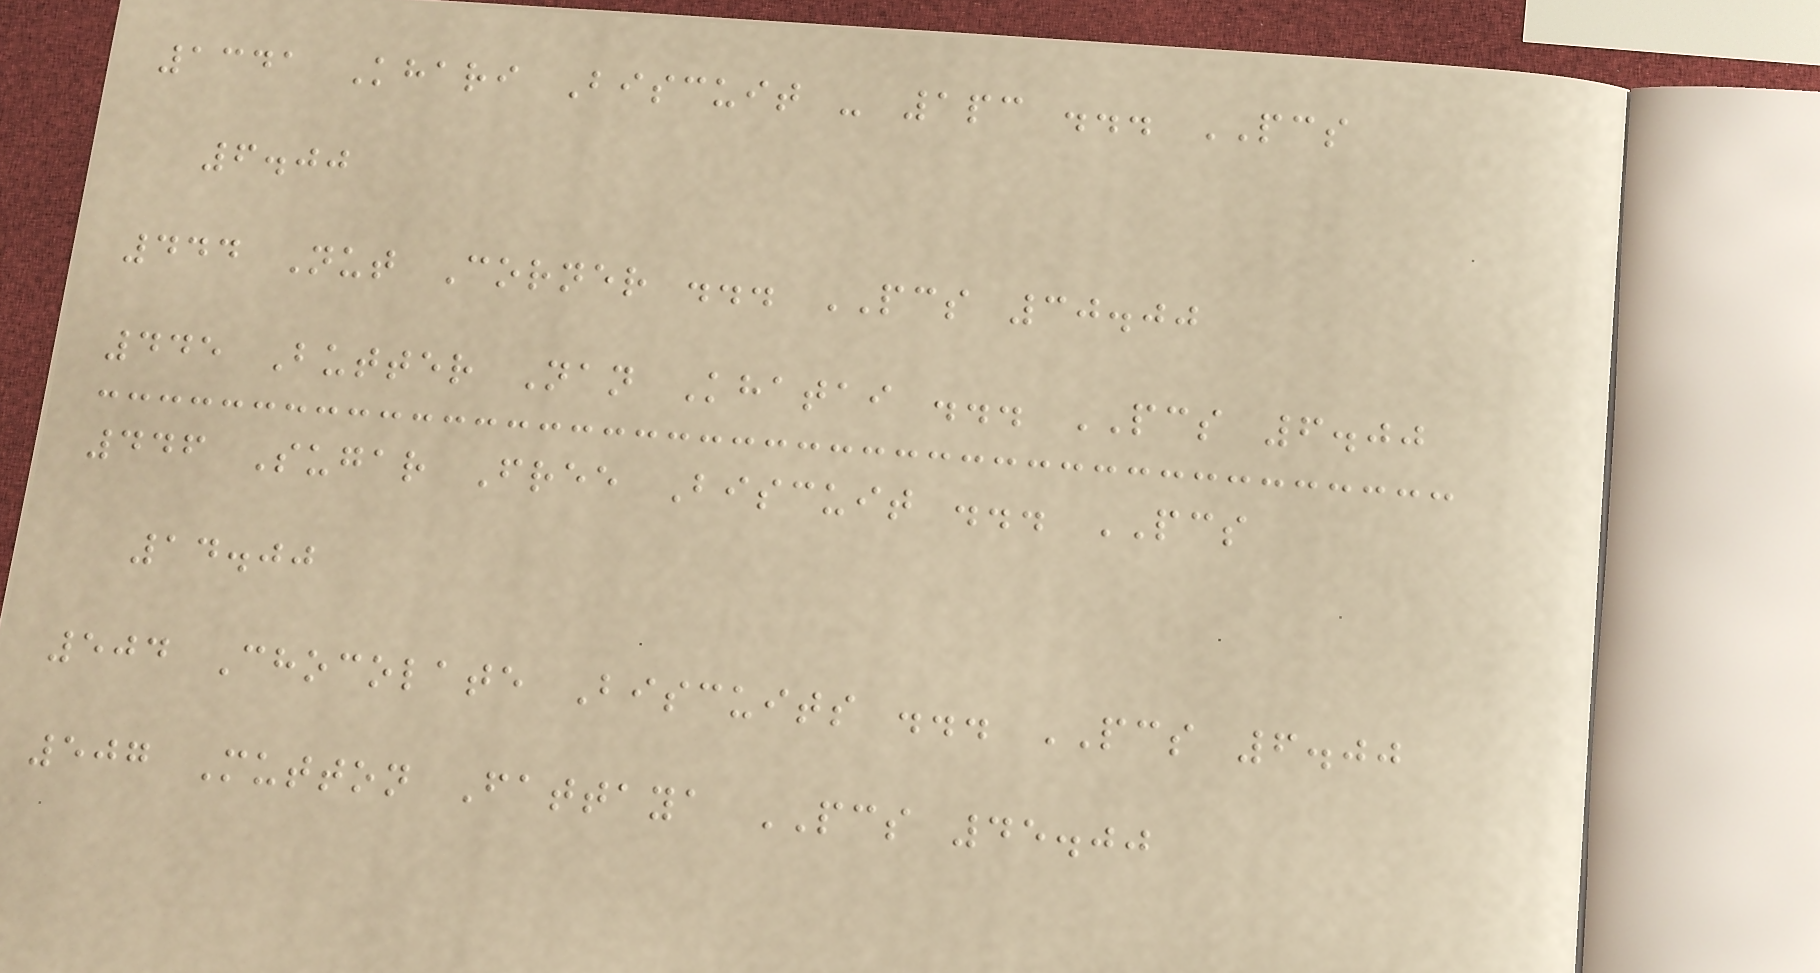1341 Khari Biscuit - 1pc ... PCS
6.00
444 Nut Corner ... PCS 30.00
445 Butter Nan Khatai ... PCS 6.00
446 Sugar Free Biscuit ... PCS
14.00
504 Chocolate Biscuits ... PCS 6.00
507 Mutton Fattaya PCS 45.00
